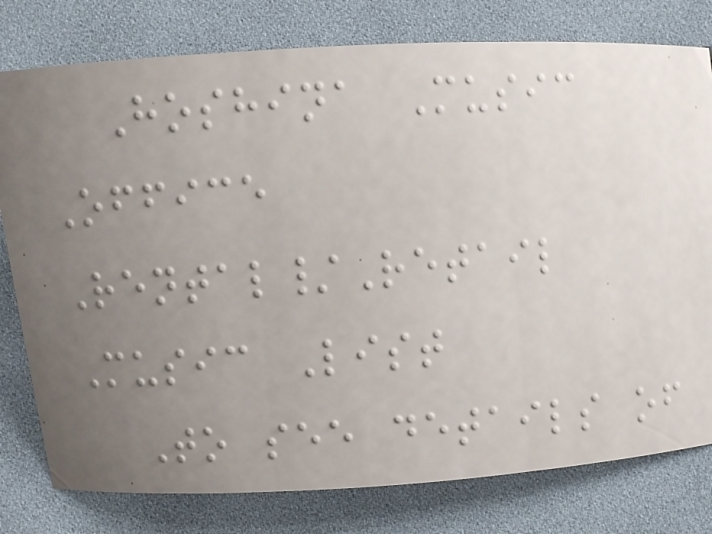Hoshina Music
Office
Rental/Retail
Music List
To see details of
